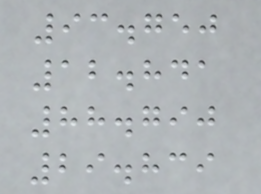93.750
12.841
88.790
29.839
